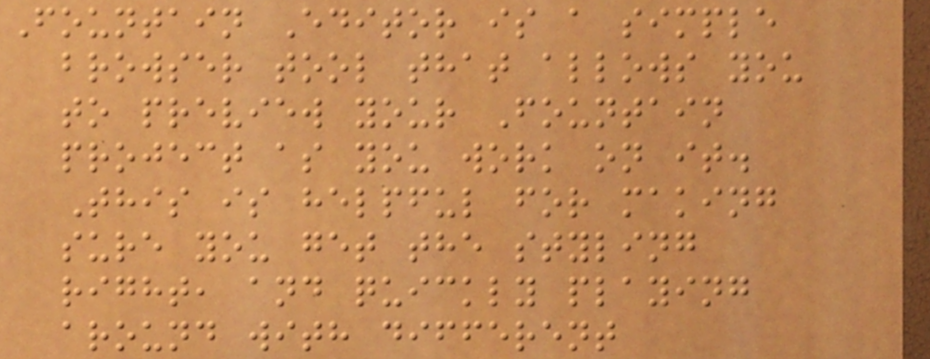Fountain Editor is a simple
browser tool that allows you
to preview your Fountain
project as you work on it.
This is helpful for making
sure you get the styling
right, and quickly playing
around with different
